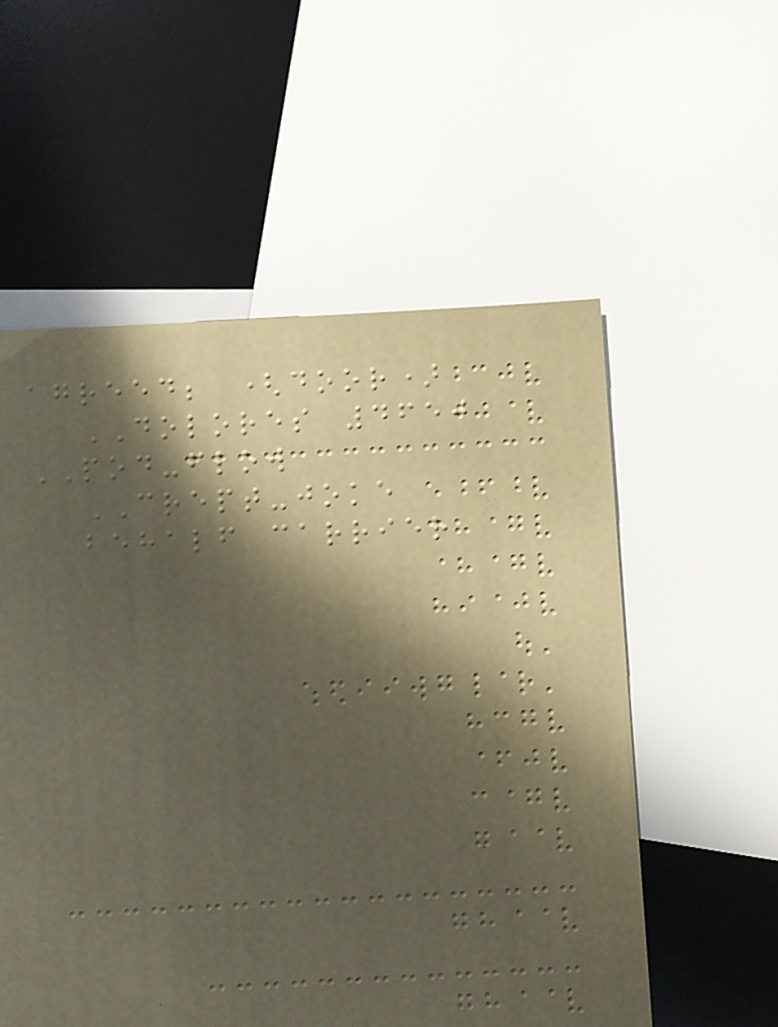agreed; (door)
DOLORES 4650
POD-flow
CREPT-joke
behalf carrier
